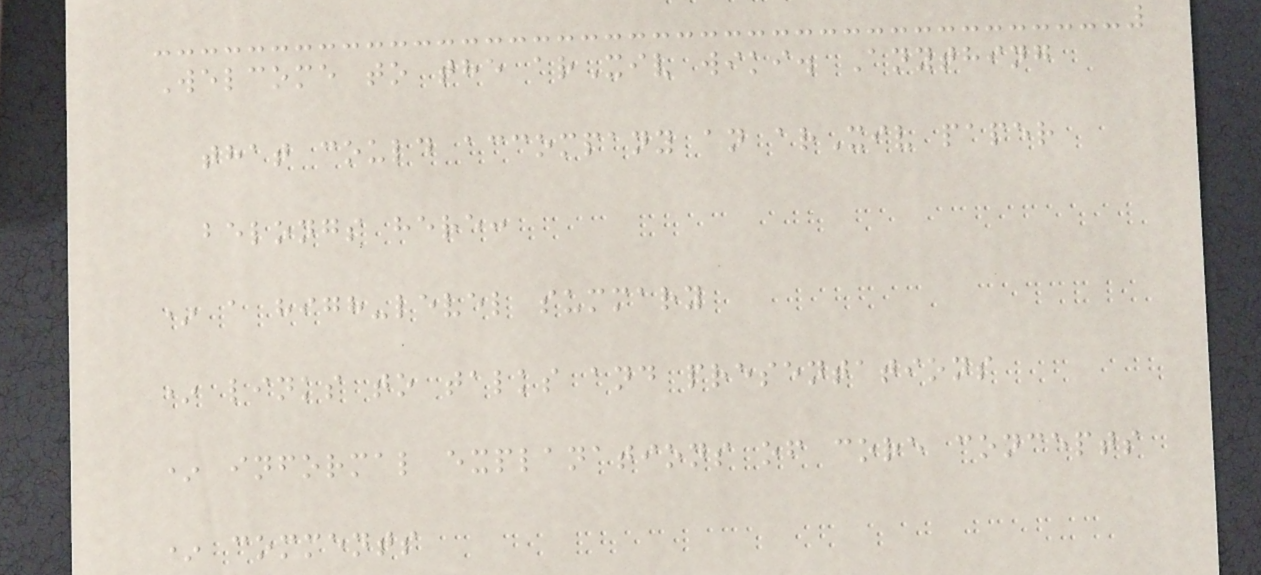Welcome to the arXiv wiki. Anything
that could accompany an arXiv paper
belongs here:
* a high-level summary
* links to talks and presentations
* informal explanations of core concepts
* comments
